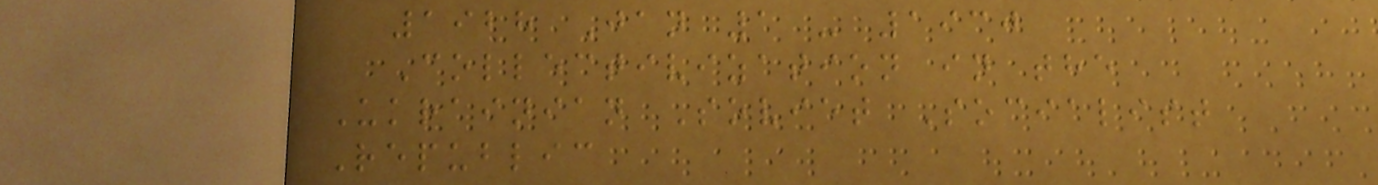1928 Jan 1 - 1930
Collectivization in the
Ukrainian Soviet Socialist
Republic
